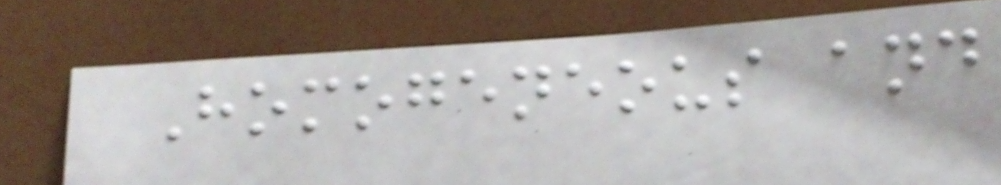Homogeneous and
